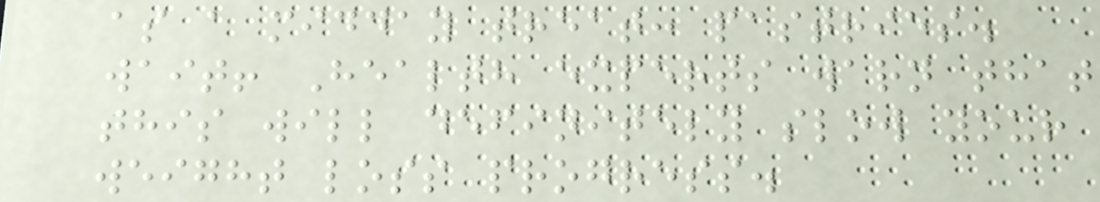as a midday treat: pastries.
wait! Health experts warn that
this will definitely slow your
weight loss progress.
